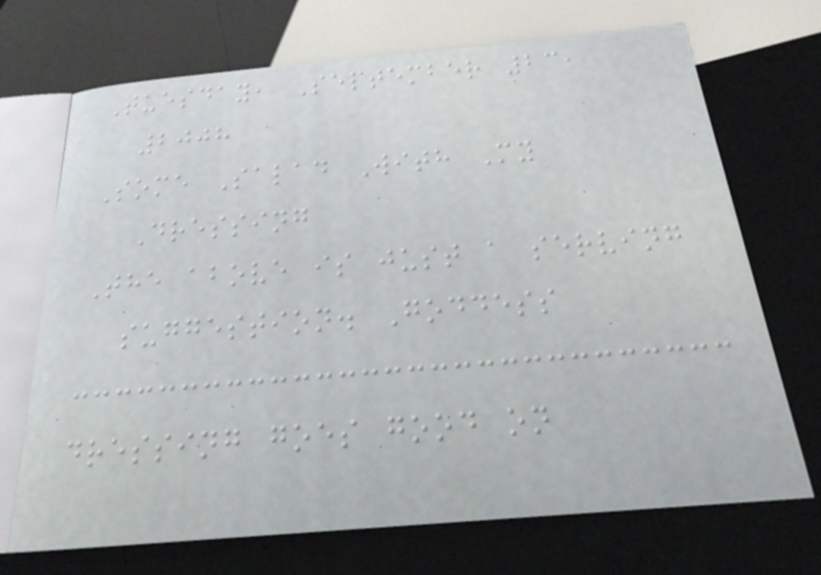Tuesday, September 23,
2008
Some Salad With My
Dressing
The above is just a serving
suggestion. Goddess
dressing goes good on
